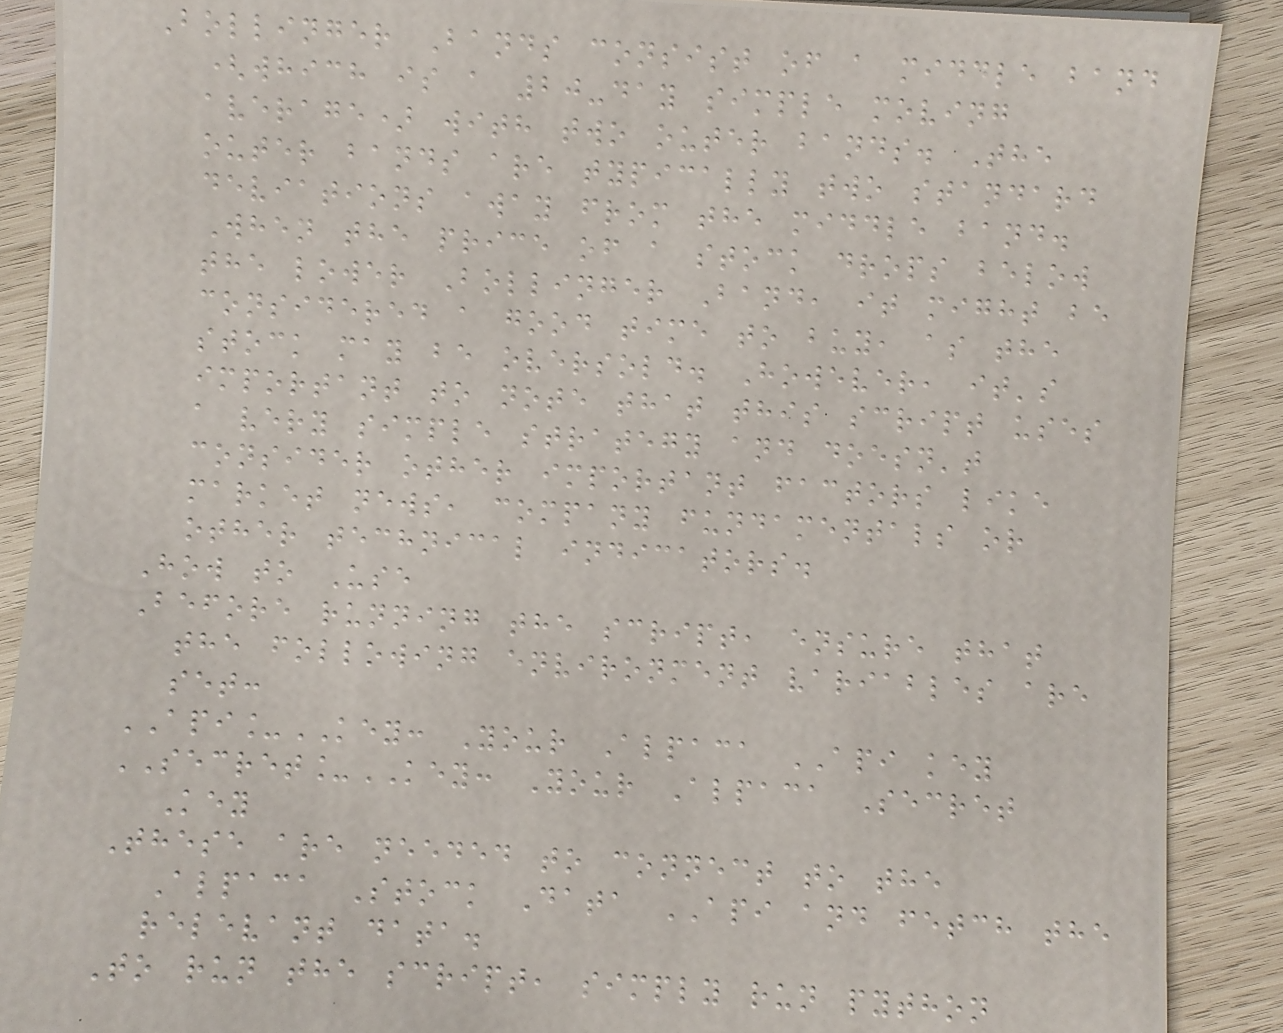Bollinger Bands consist of a middle band
(which is a 20-day simple moving
average) with two outer bands. The
outer bands are typically two standard
deviations away from the middle band.
When the price of a stock drops below
the lower Bollinger Band, it might be
considered a good time to buy, as the
stock may be oversold. However, it's
important to note that this script uses
a very simple strategy and doesn't
consider other important factors like
market news, company fundamentals or
other technical indicators.
How to Use
Before running the script, ensure that
the following environment variables are
set:
API_KEY: Your Alpaca API key
SECRET_KEY: Your Alpaca Secret
Key
These are needed to connect to the
Alpaca Stock Data API and fetch the
relevant data.
To run the script, simply run python
